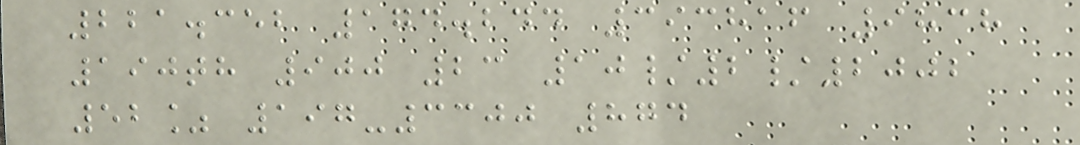221.352 174.244 393816 9838
190th 900 23 10/2/2002
52% 197-3300 874
